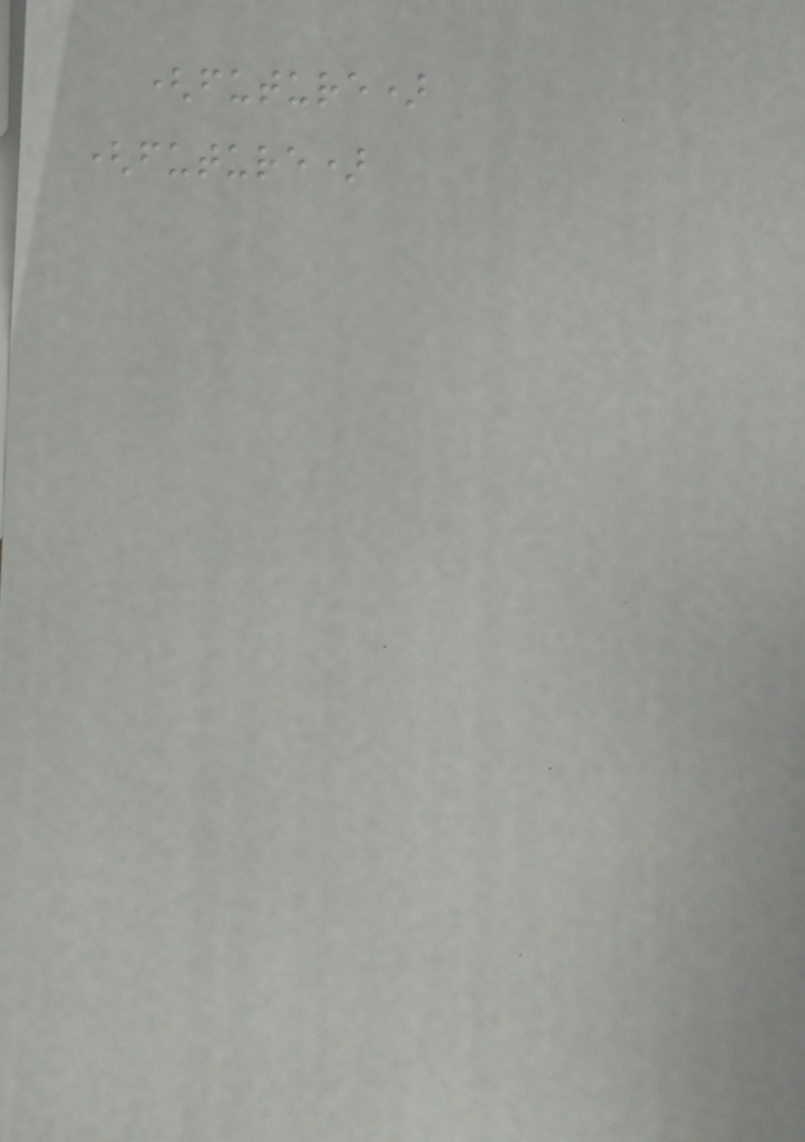(future)
(future)
